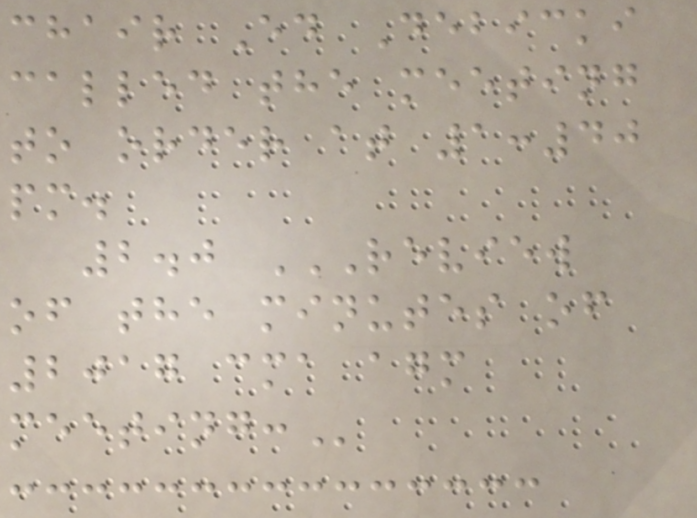chair Ed Debicki
called the meeting
to order at 1:40
pm.
2.0 REVIEW
OF THE MINUTES OF
2017 CMA AGM
MEETING:
